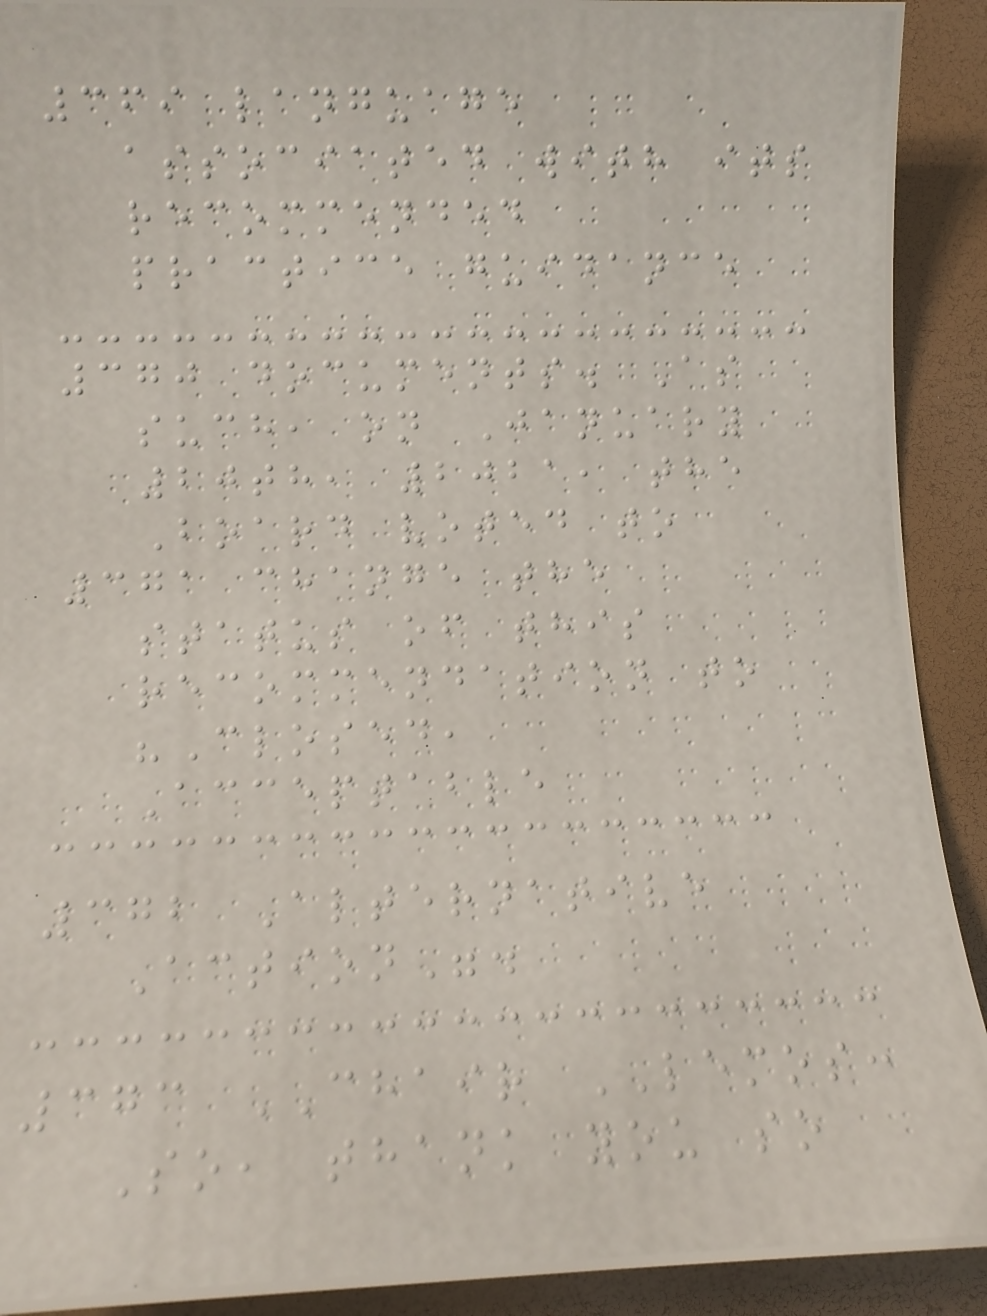369 language
associated with its
recommended
practice guidance
370 documents. As
such, on January
20th, 2021, the
Board voted to
371 change the
status of this
recommendation to
"Closed,
Acceptable
372 Alternative
Action".
373 CHAIR LEMOS:
So, thank you so
